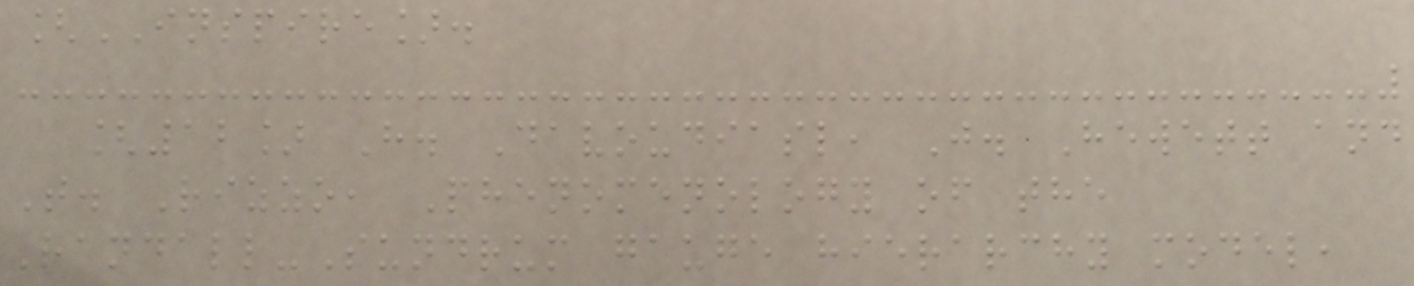[INSPIRE].
[12] H. Davoudiasl, J. Hewett and
T. Rizzo, Phenomenology of the
Randall-Sundrum gauge hierarchy model,
